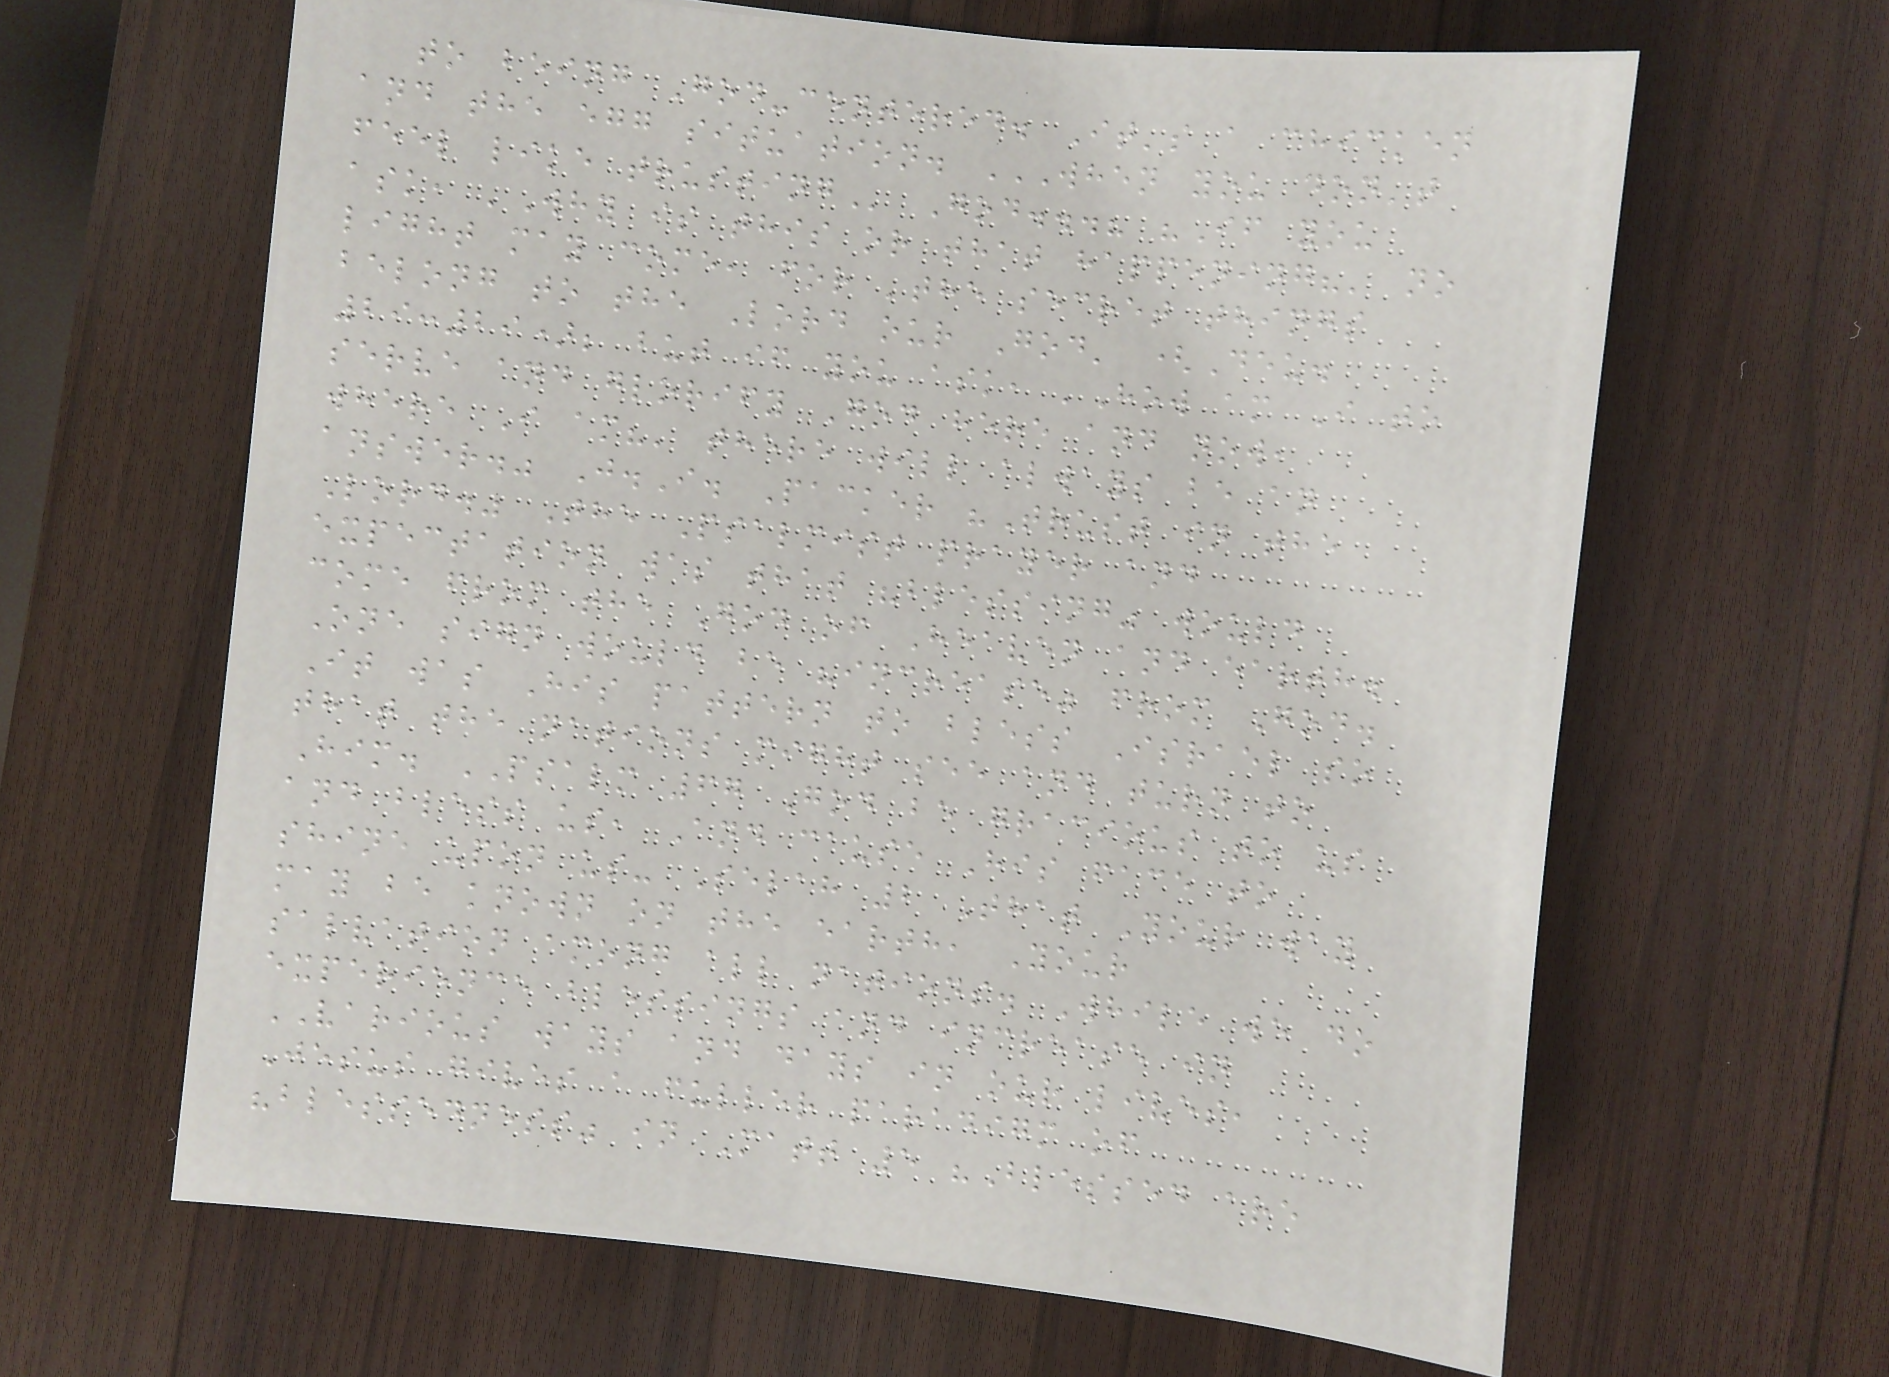to being God-centered. It's a chicken
and the egg situation. WHEN YOU DON'T
FEEL LIKE TRUSTING God...? "If you
ask, 'Why is this or that happening?' no
light may come, for 'the secret things
belong to the Lord our God' (Deu.
29:29); but if you ask, 'How am I to
serve and glorify God here and now,
where I am?' there will always be an
answer." J.I. Packer "Trust in the
Lord." The Psalmist prayer and
expectation was that "blessing" would
come from the God of Heaven and earth.
One sign would be "increase" from God.
It was His pattern to bless Israel so
that the nations might see and turn to
Him. PSALM 67 God be gracious to us
and bless us, And cause His face to
shine upon us- Selah 2 That Your way
may be known on the earth, Your
salvation among all nations. While we do
experience blessings and increase in
VARIOUS ways and days in our lives,
Jesus gives a fuller paradigm of
"blessedness" in Matt 5 "Blessed are
